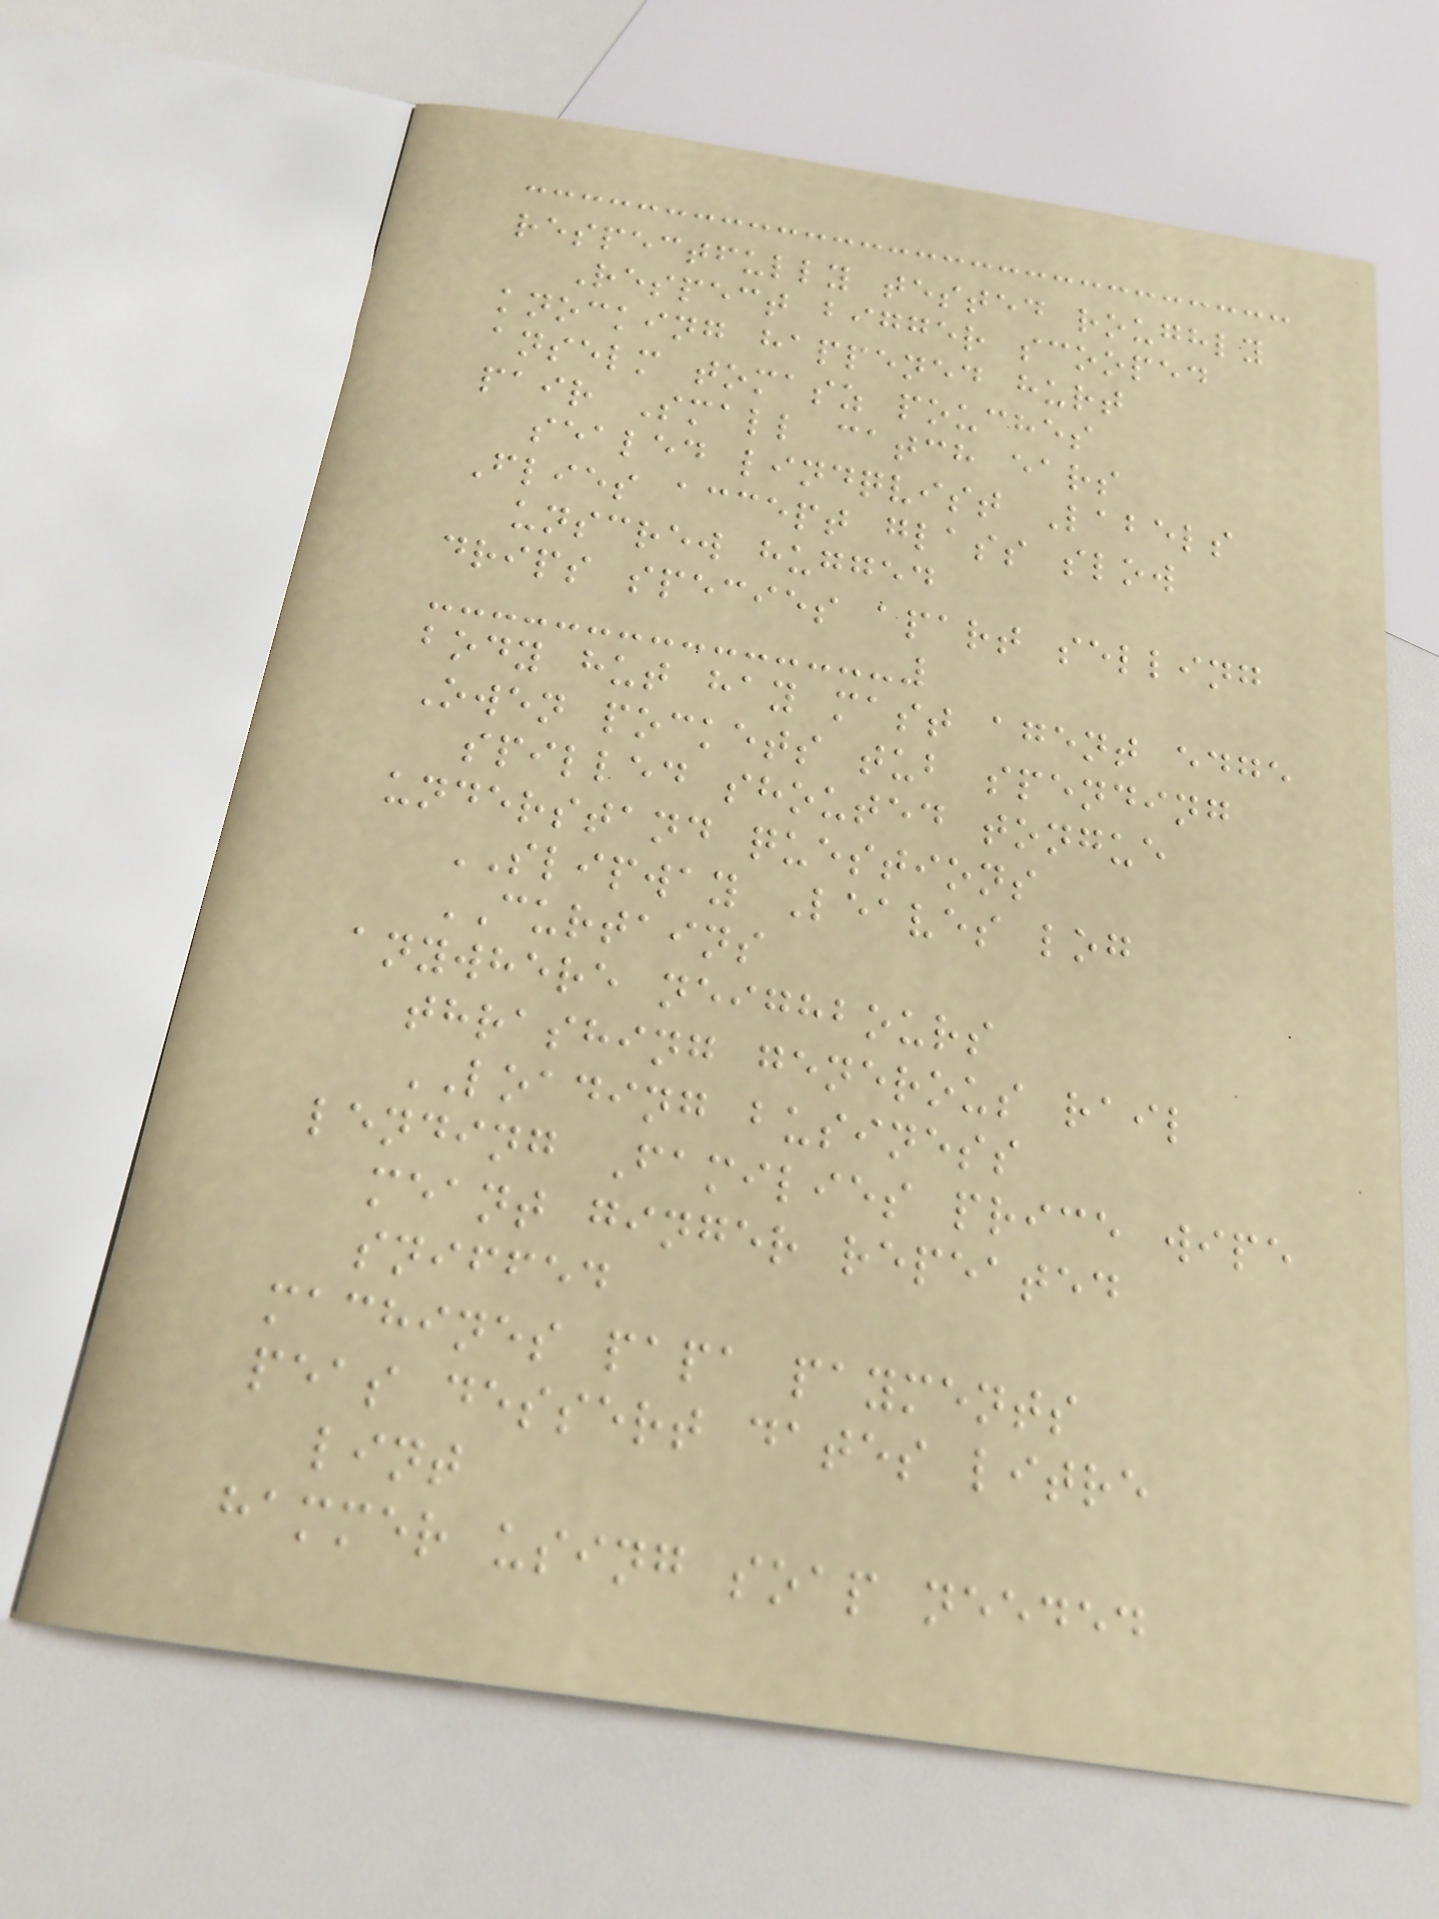respectfully tested roughly
Respect bigger scooped
knocking happened hurt
anselm tomasz pouches
pair Small catch ears
sealed lindqvist Labels
Flies accept glass slow
unscrew hugged
drips species apart selling
body hut hay mast agent edge
Owen pockets tub spending
spilled shouted tongue
understand questions
SLIPWAY Leaves log
CURTAINS
anywhere neighbours
thrashing generous rail
LOADING business
lending Families price wipe
meant ginger repeated
sniffed
machines papa payments
peas dessert dates litre
lint
hammer using soap needed
